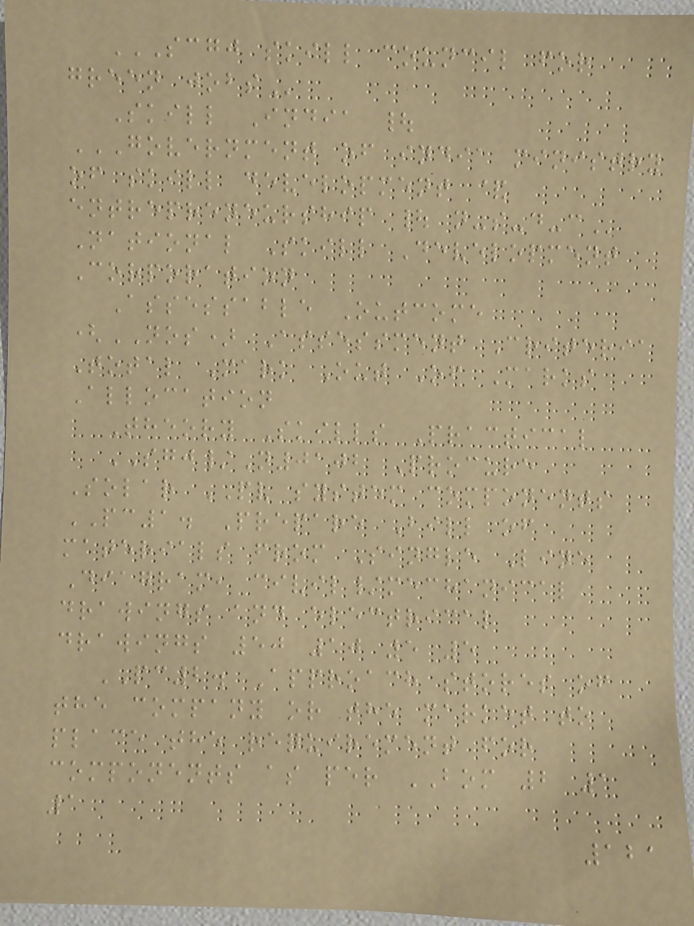SCGJ SKILL COUNCIL FOR
GREEN JOBS
Skill India |
GOVERNMENT OF INDIA MINISTRY
OF SKILL DEVELOPMENT &
ENTREPRENEURSHIP | N-S-D-C
National Skill Development
Corporation
Assessable Outcome
(NOS) Assessment Criteria
Total Mark Out Of Marks
Allocation
Theory Skills Practical
SGJ/N0102 Procure
Solar PV system components
PC1. Prepare Bill of
materials from Single Line
Diagram, civil/mechanical
drawings and electrical
drawings 50 10 5 5
PC2. Approach stores of
the company or the market to
place the requirement for
components as per BOM 2 1
1
121
